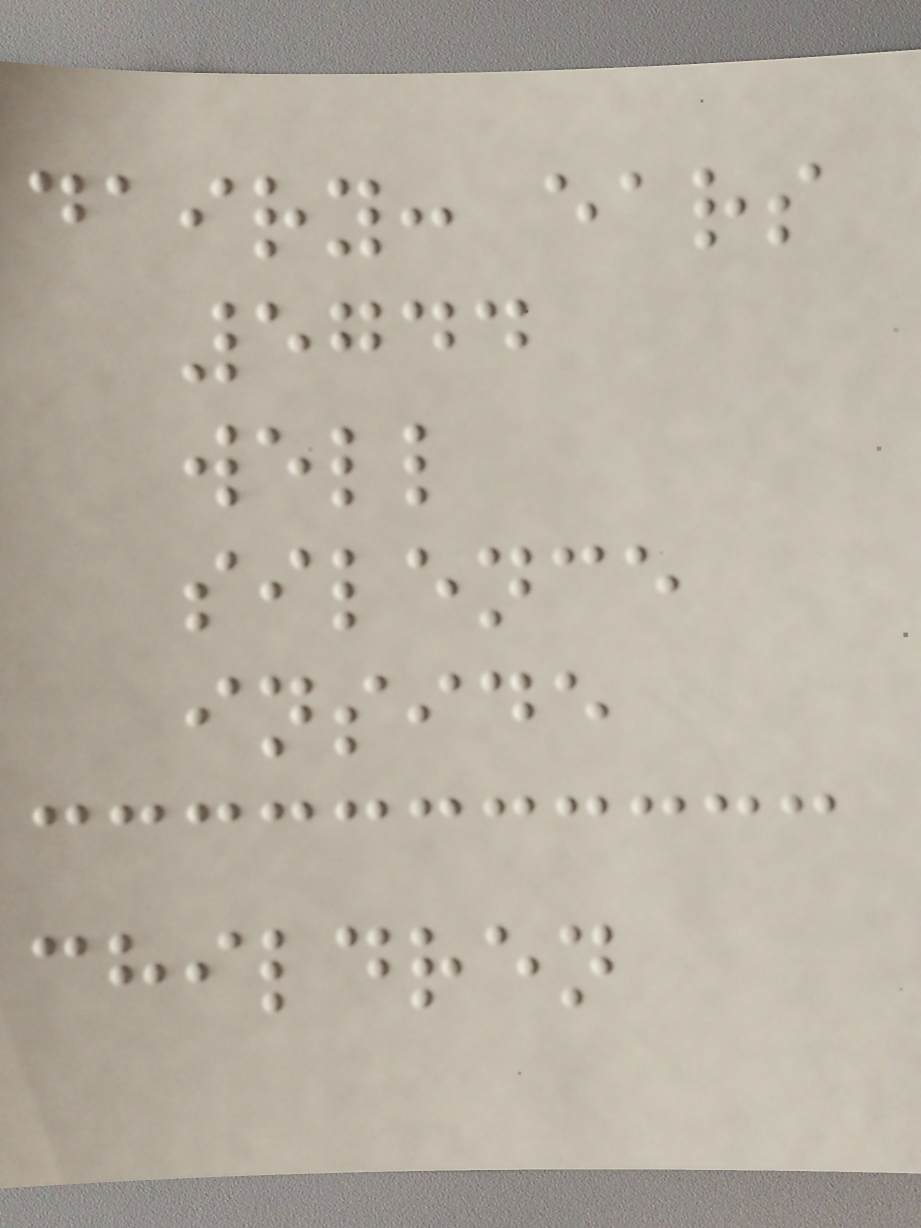dairy: ears
5744
well
silence
inside
children
